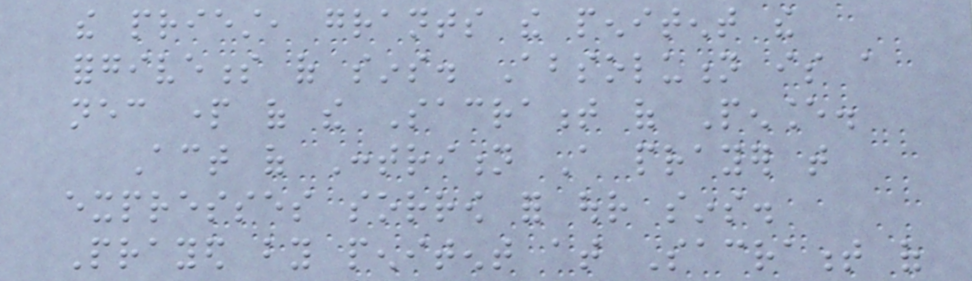the priest, grants the penitent the
forgiveness of sins. Absolution is a
necessary part of the Sacrament of Penance.
Act of Contrition A prayer that
expresses sorrow for our sins.
Prayed by penitent at Sacrament of
